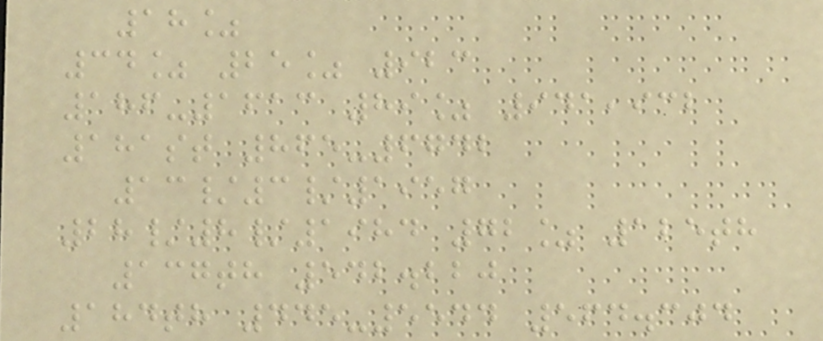18%
34% 25% 923
186-1613 89% 941,932
181st 865-6742
13/3/1957
28/8/1984 72% 125th
137th 542.220
184th 445-5544 564.304
